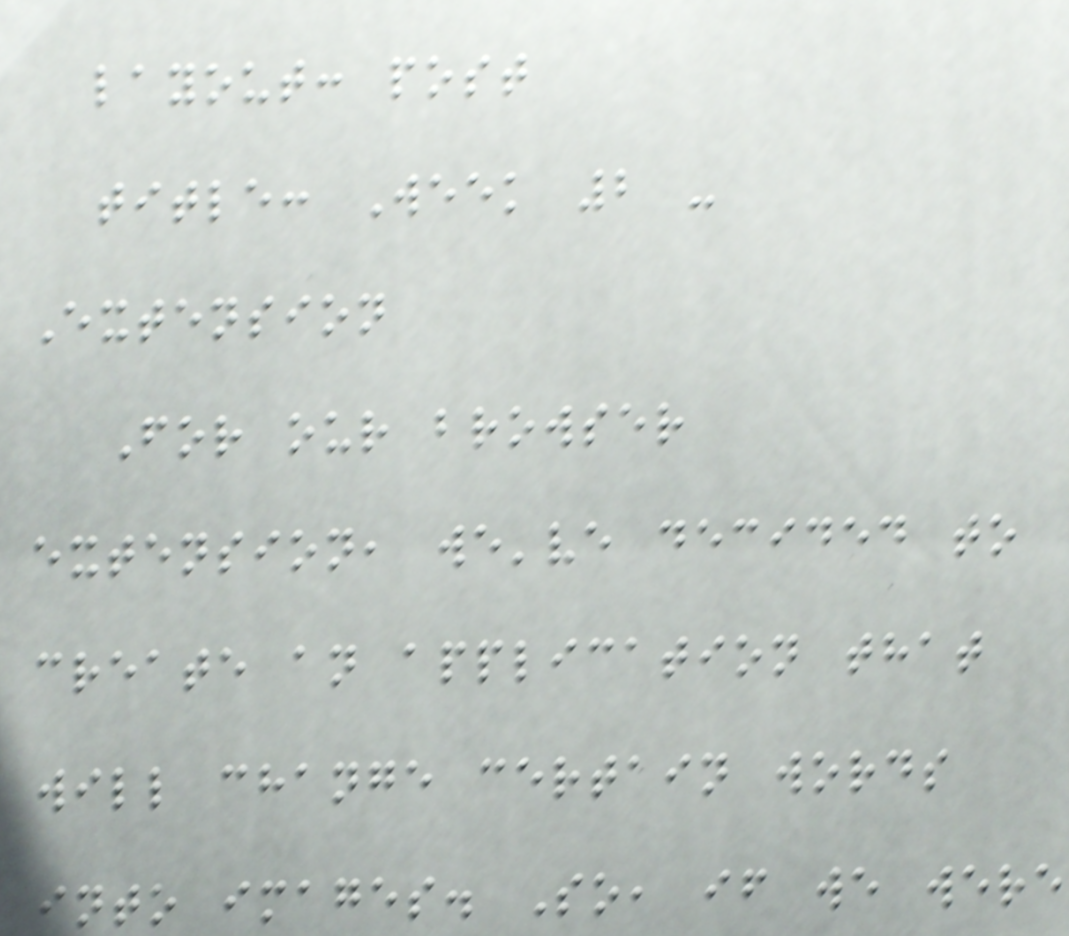layout: post
title: Week 2 -
Extension
For our browser
extension, we've decided to
create an application that
will change certain words
into images. So, if we were
